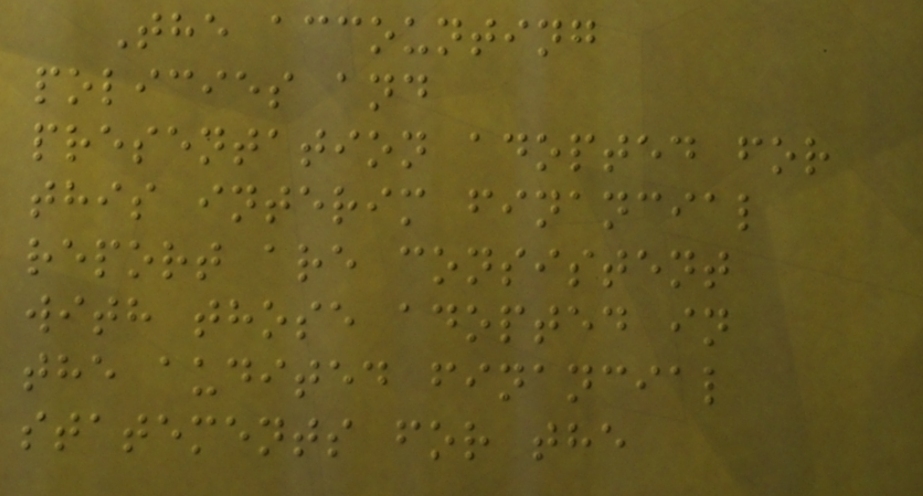The accounting
policies and
presentation adopted for
this interim financial
report are consistent
with those adopted in
the audited financial
statements for the
